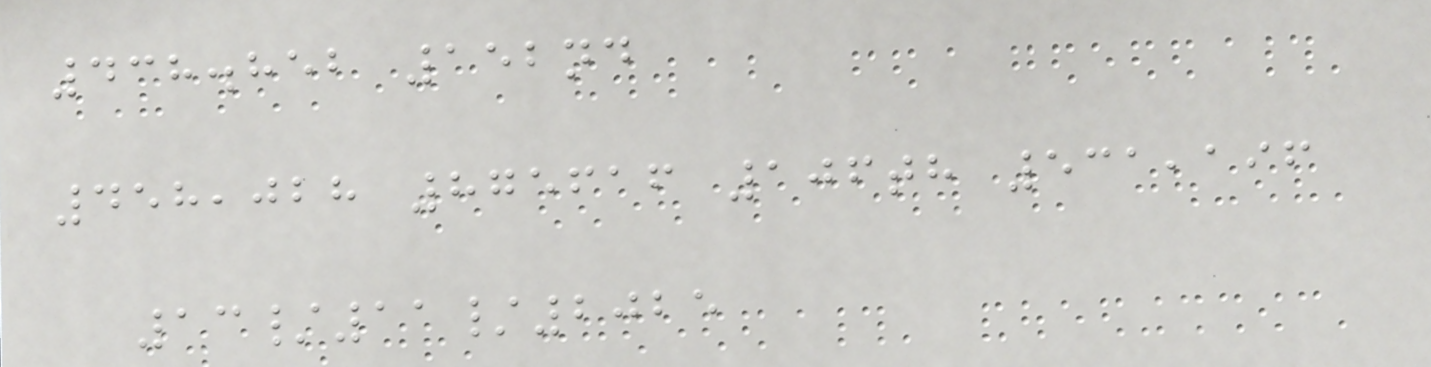438.852 152nd
458,028 875616 106th 531,196
13/11/2025
